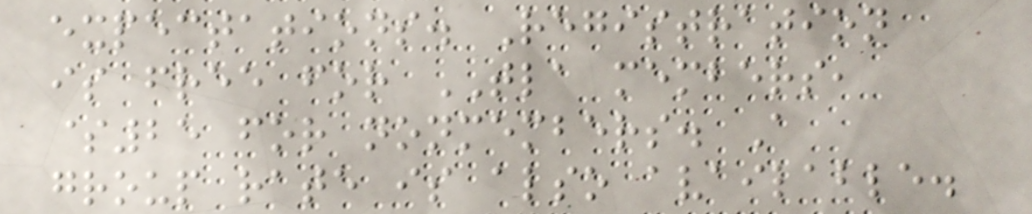expectations. Registration
is free for TLA members,
$25 for nonmembers. A
group rate is also available.
